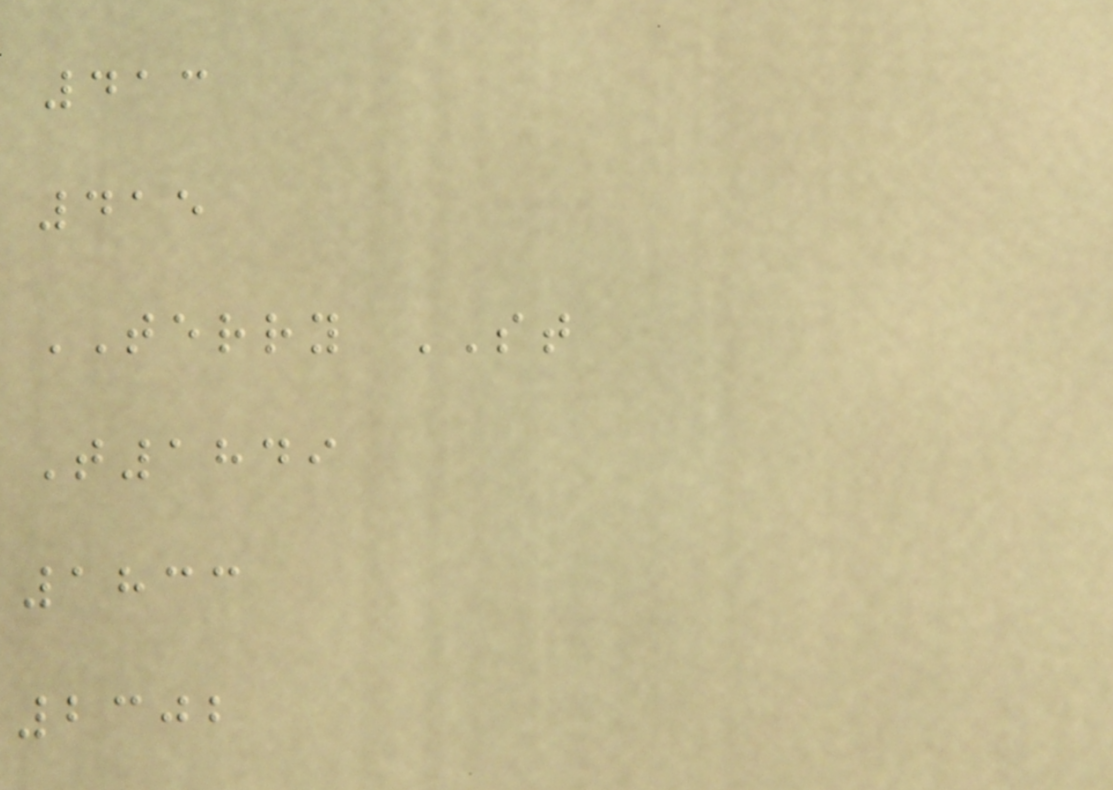413
415
TERRY ST
T1849
1833
2302
